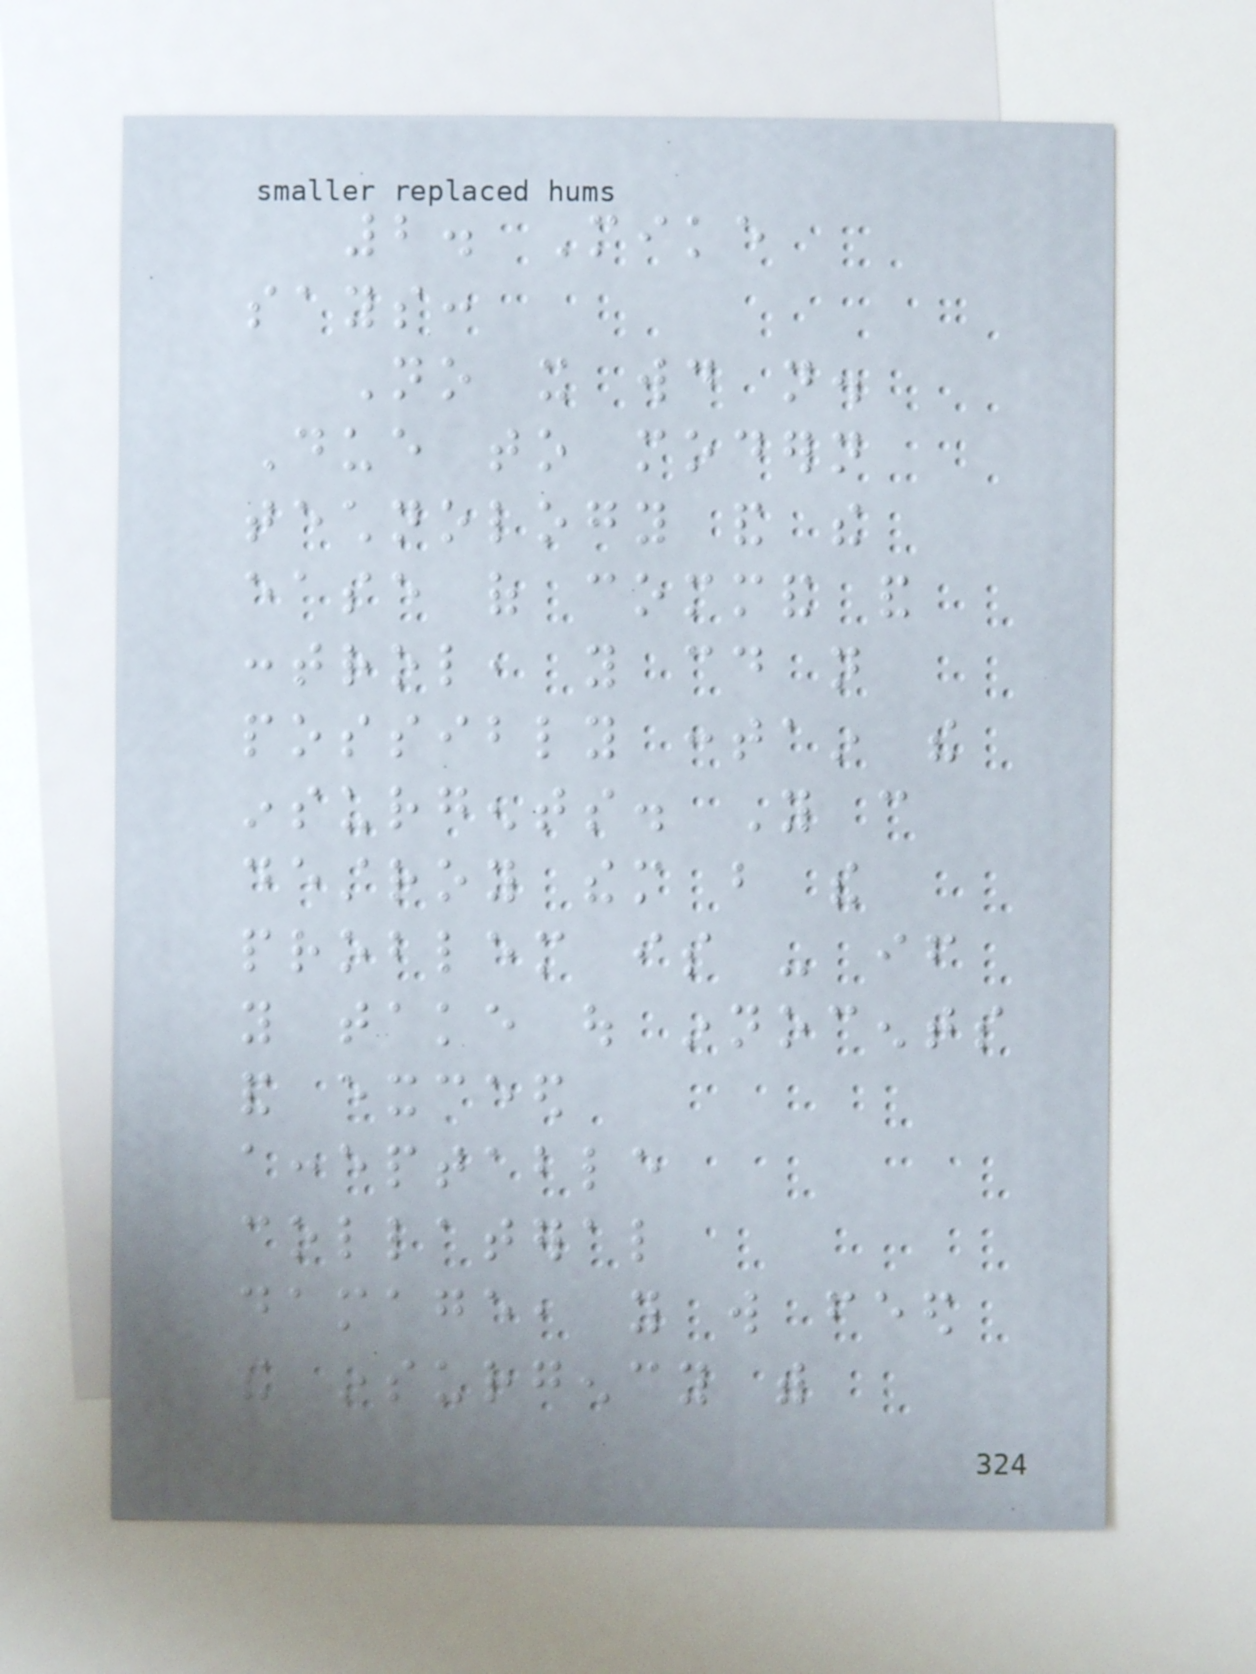2. Mike
says:
No it would not.
Due to modern
technology and the
ease of command and
control, you could not
possibly contain the
insurgents. You can
destroy them but the
problem is - if
you take out innocents
and exceed
acceptable
collateral
damage, you will feed
the insurgency with
